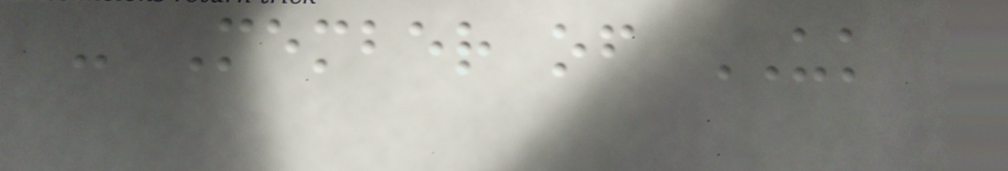- Member of UK
